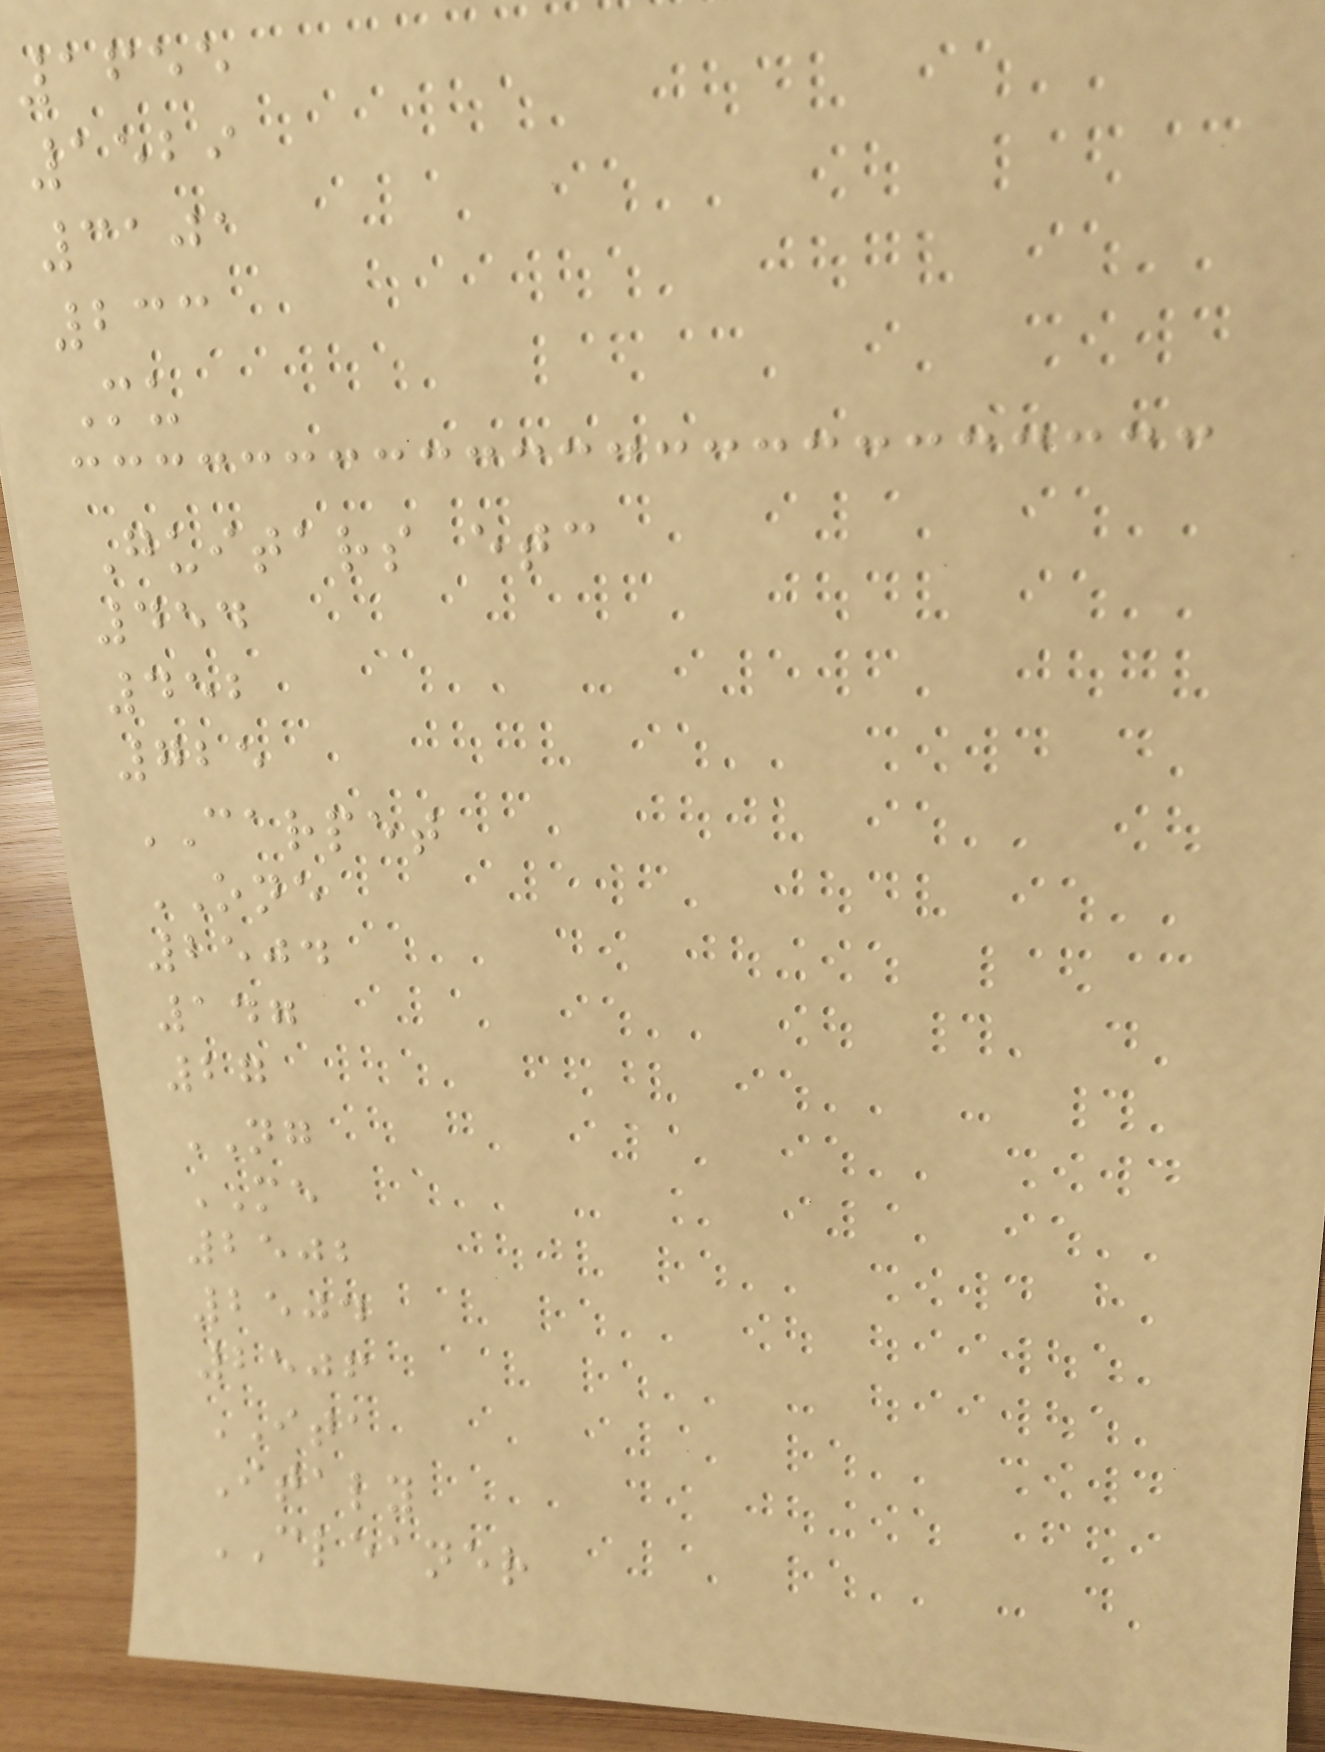1655
1529
3101
233
Mu
Guitars etc
454
452
725
CARPET
ONE
2504
147
27
NG
ME
2502
2504
2506
ITA
Italy
CLEANER
